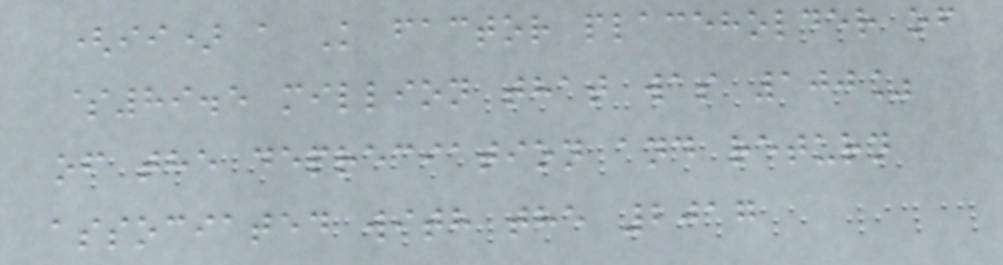(ii) a K factor placeholder of
$89.5 million that was 100%
of the depreciation and return
associated with the 2017
